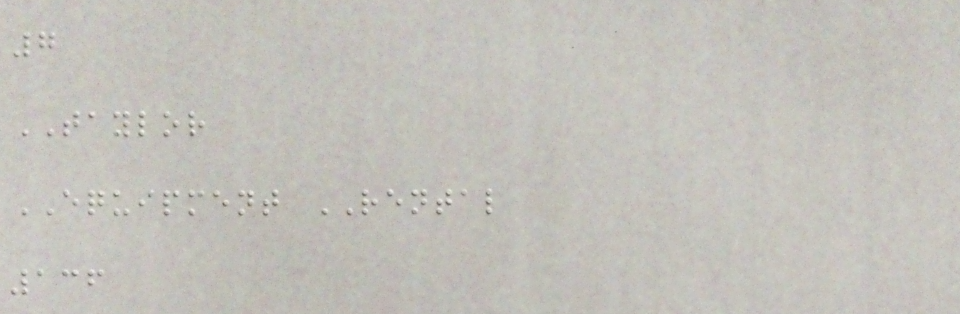7
TAYLOR
EQUIPMENT RENTAL
136
